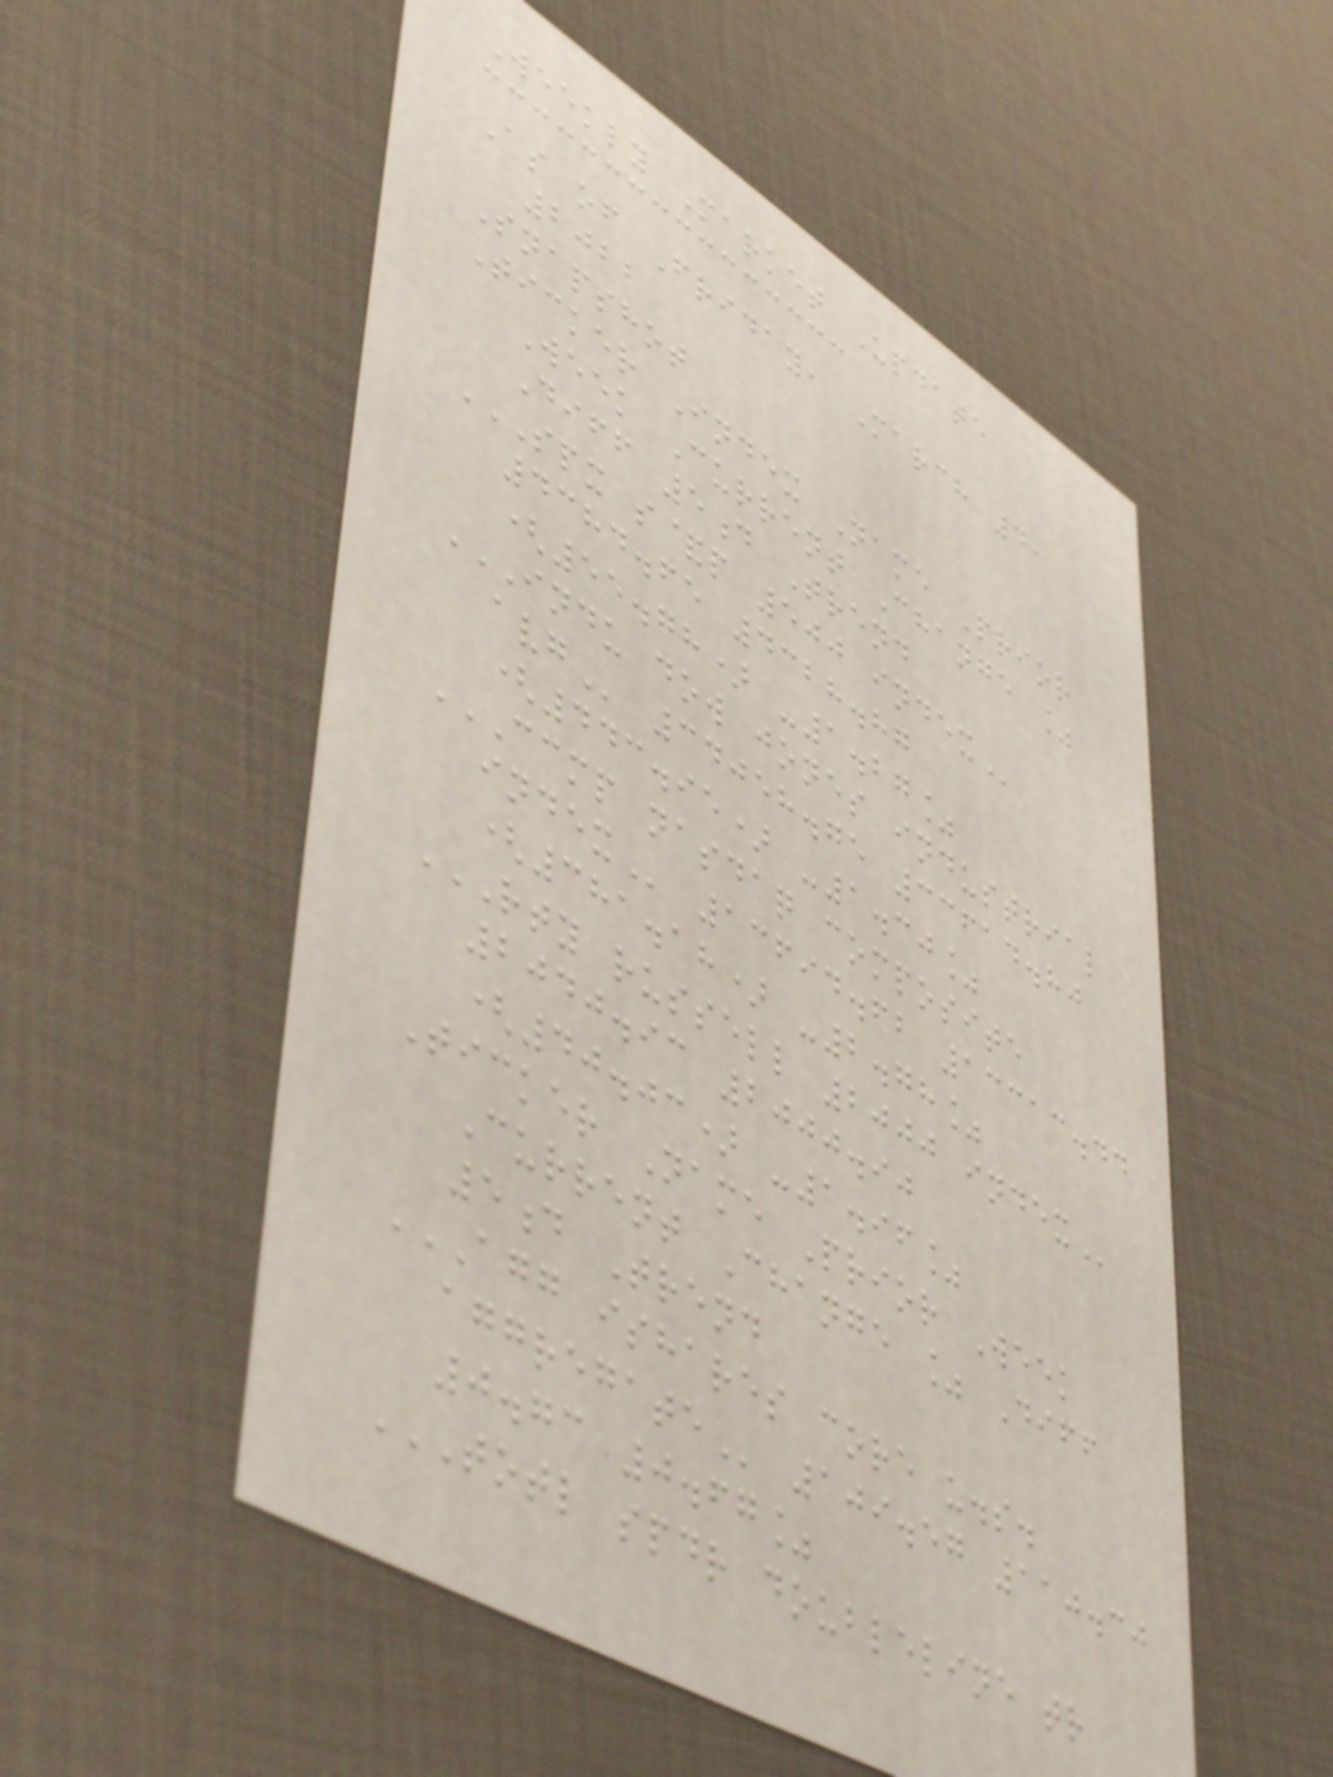Weekly Market Update
As of Friday, March 4,
2022
Snapshot
Ticker Index Name Prior
Week Current Change %
Diff 5d Trend
SPX S&P 500 INDEX
4384.65 4328.87
(55.78) -1.27%
INDU DOW JONES INDUSTRIAL
AVG 34058.75 33614.80
(443.95) -1.30%
CCMP NASDAQ COMPOSITE
INDEX 13694.62 13313.44
(381.18) -2.78%
RTY RUSSELL 2000 INDEX
2040.93 2000.90
(40.03) -1.96%
Ticker Name Prior Week
Current Change % Diff
5d Trend
AGG ISHARES CORE U.S.
AGGREGATE 109.57 110.30
0.73 0.67%
TOTL SPDR DOUBLELINE TR
